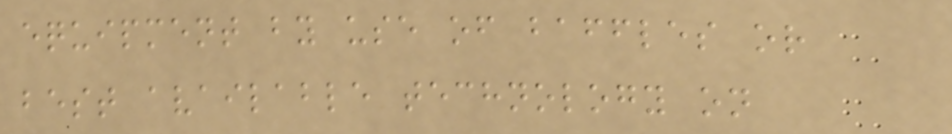equipment by use of baffles or
best available technology on
